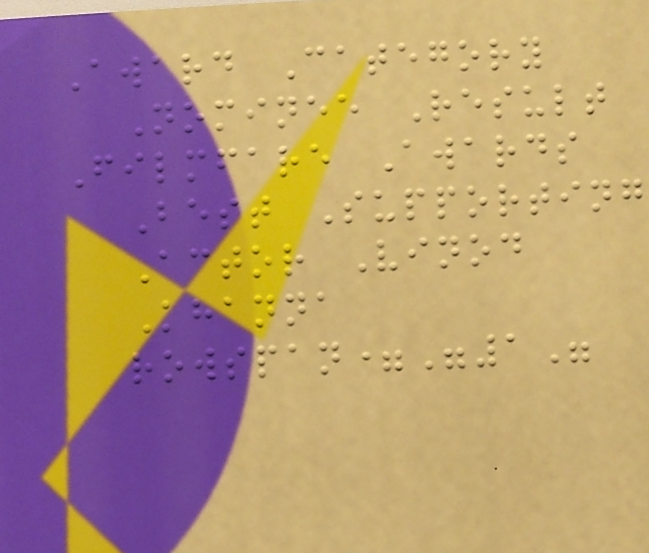Award Category
Nominee Result
Filmfare Awards
Best Supporting
Actor Vinod
Khanna
rowspan="1"
